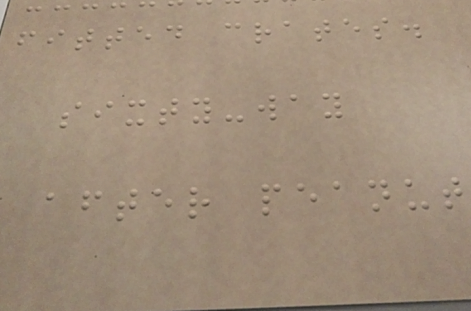fitted crates.
sixty-way
after peanut
